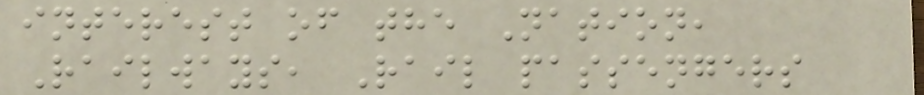interest of the Nation,
Railways, Rail passengers
